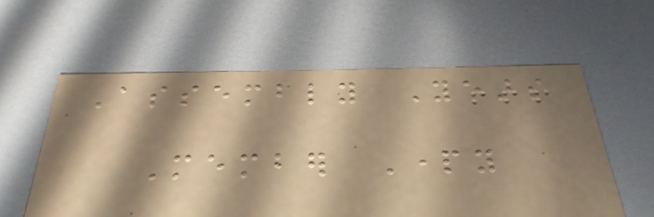Assembly Years
Member Party
